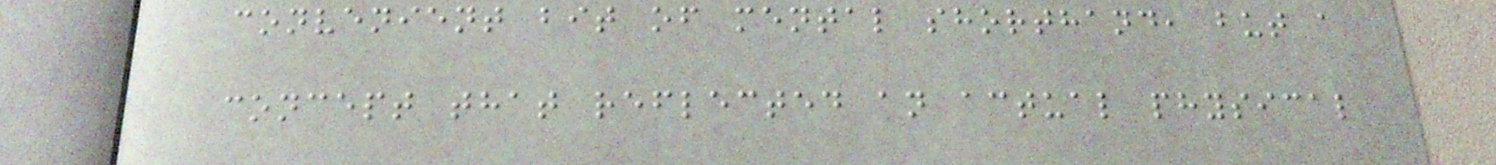convenient bit of mental shorthand, but a
concept that reflected an actual physical
